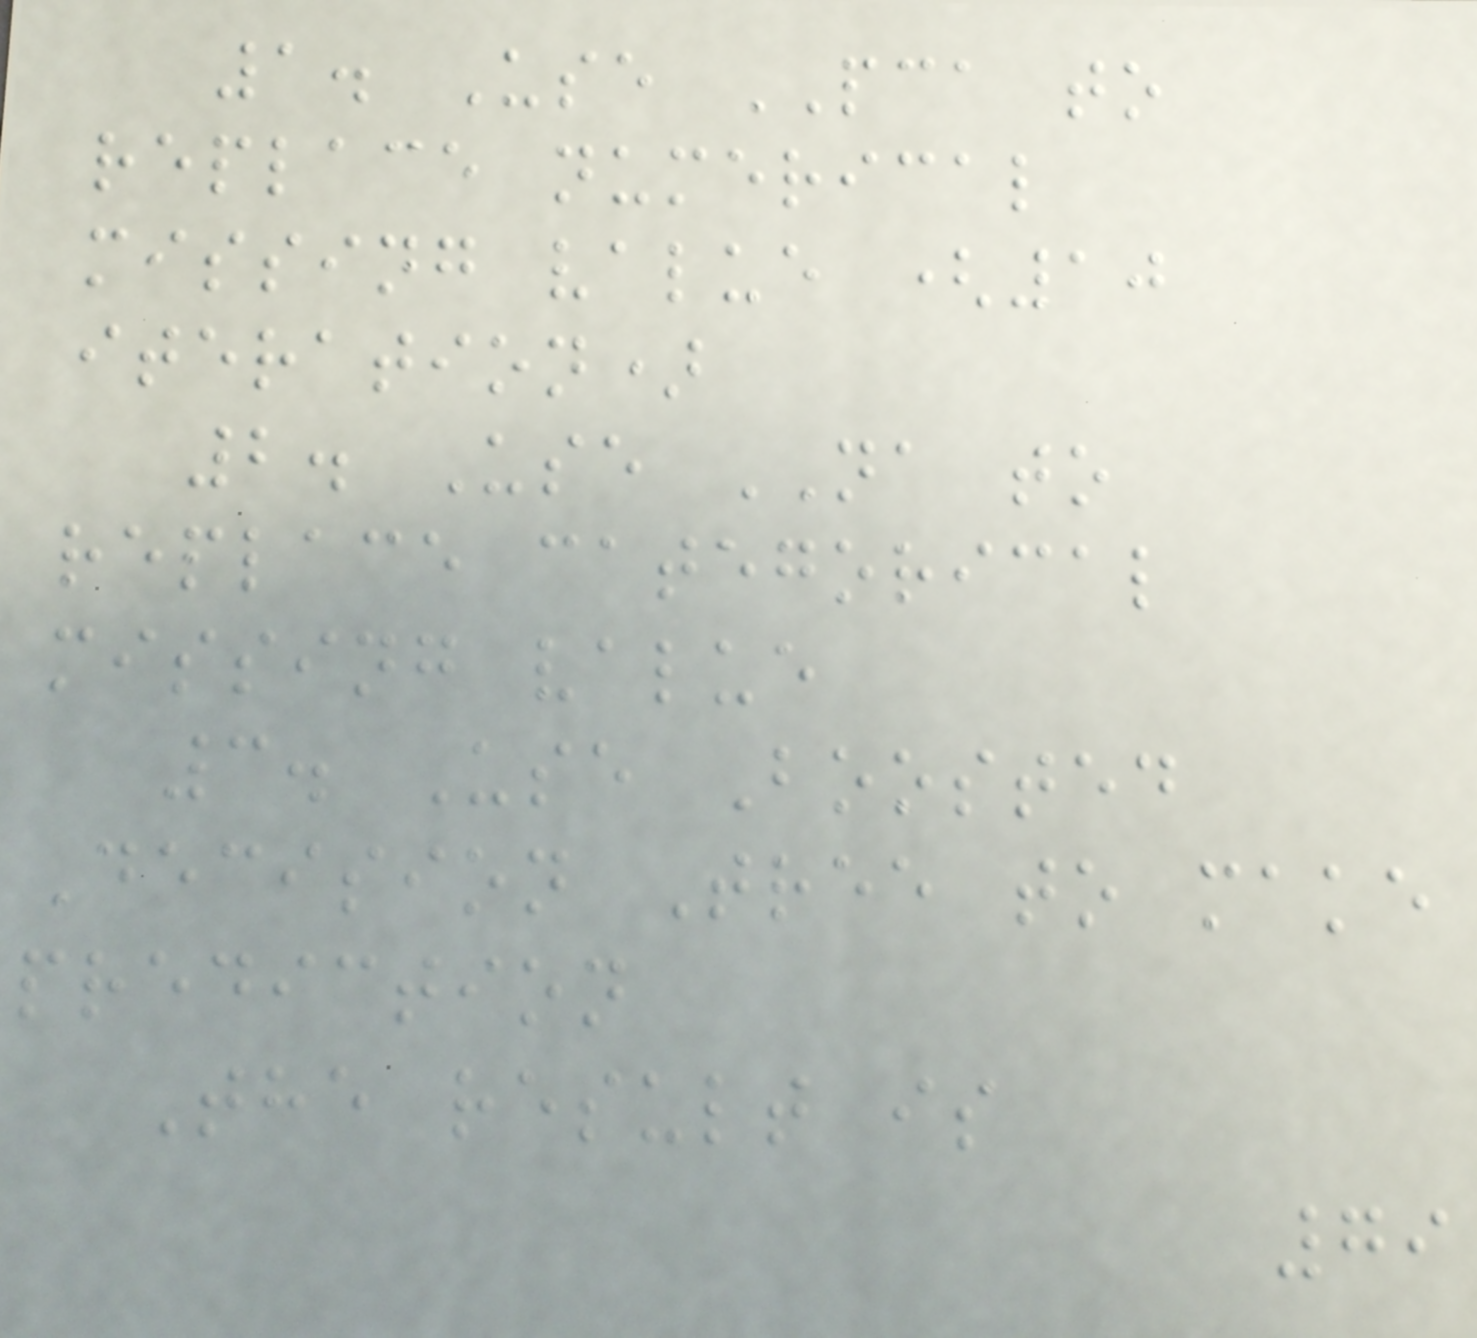1. Use PCA to
replace numerical
missing value (10
iteration)
2. Use NA to
replace categorical
missing value
3. Use Boosted
Decision Tree to make
prediction
The result is
79
